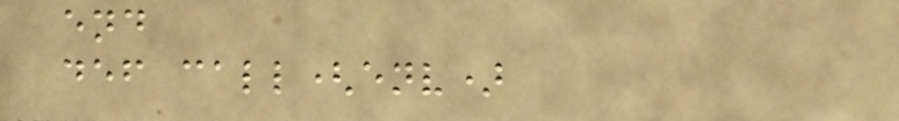end
def call(env)
